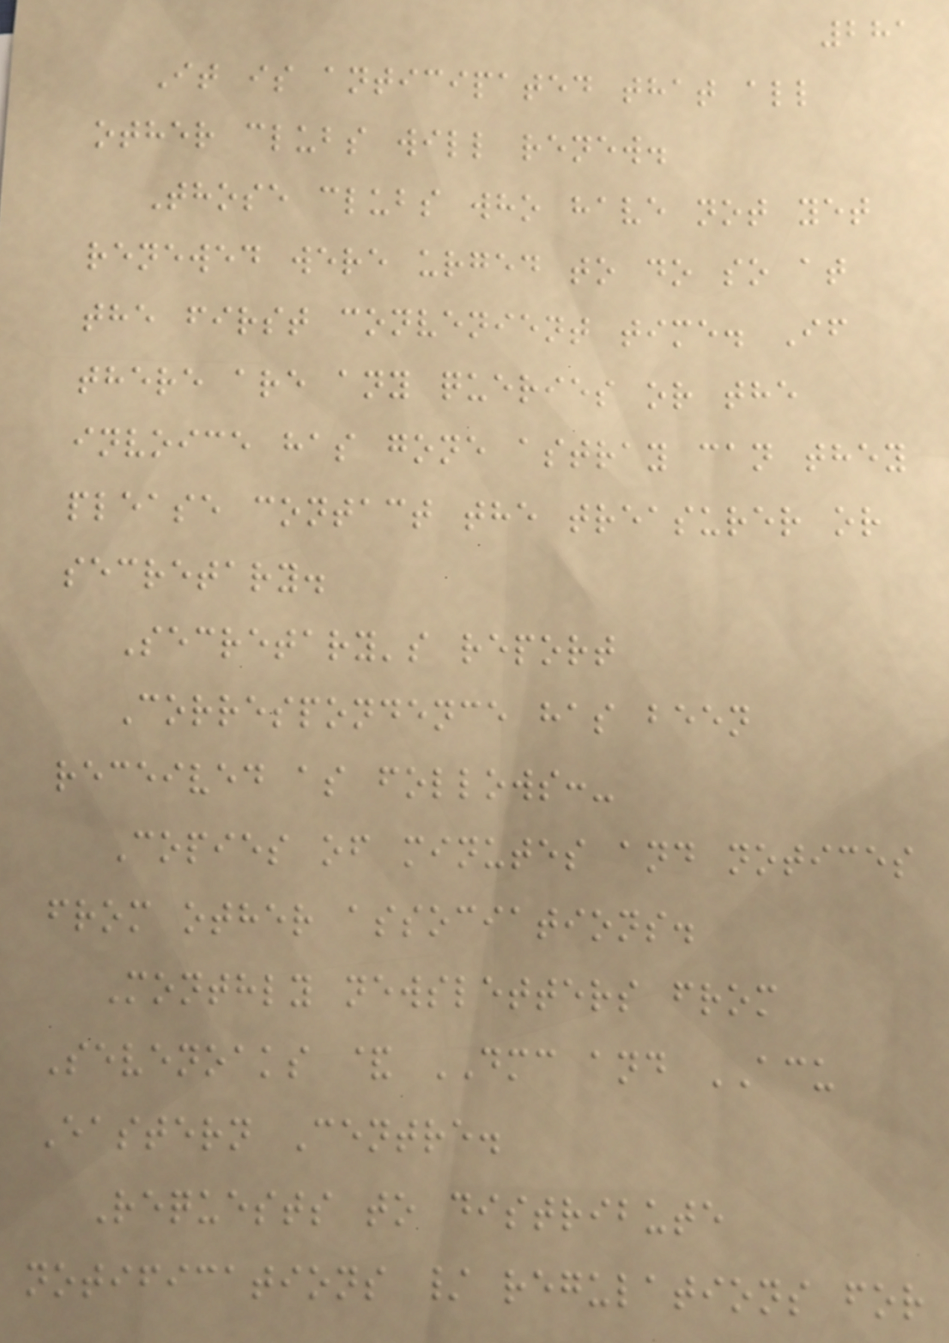281
It is anticipated that all
other clubs will renew.
Those clubs who have not yet
renewed were urged to do so at
the first convenient time. If
there are any queries or the
invoice has gone astray can they
please contact the treasurer or
secretary.
Secretary's report
Correspondence has been
received as follows:-
Copies of minutes and notices
from other associations.
Monthly newsletters from
Sevenoaks & DMC and ACU
Eastern Centre.
Requests to distribute
notifications / regulations for
